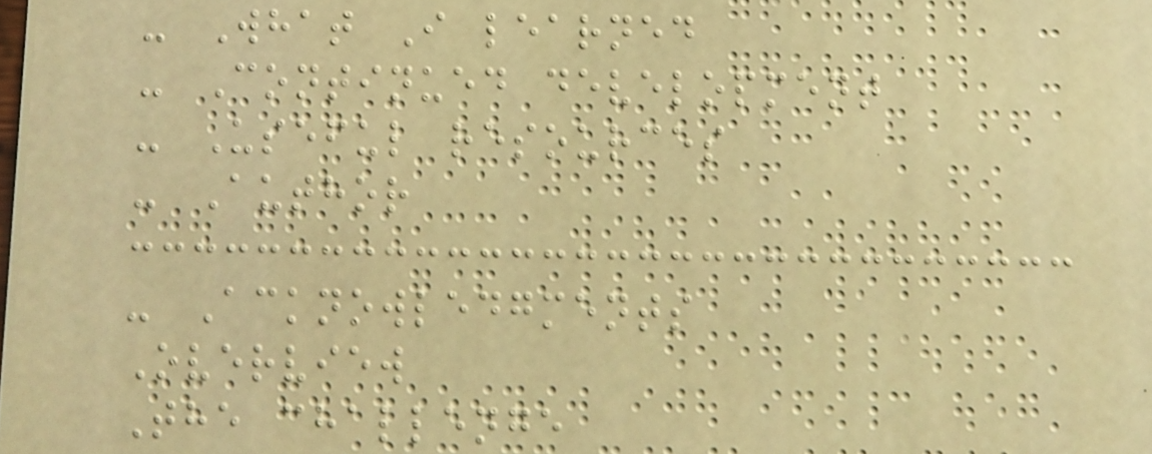- What I learned
- Continued development
- Useful resources
- Author
- Acknowledgments
Overview
The challenge
